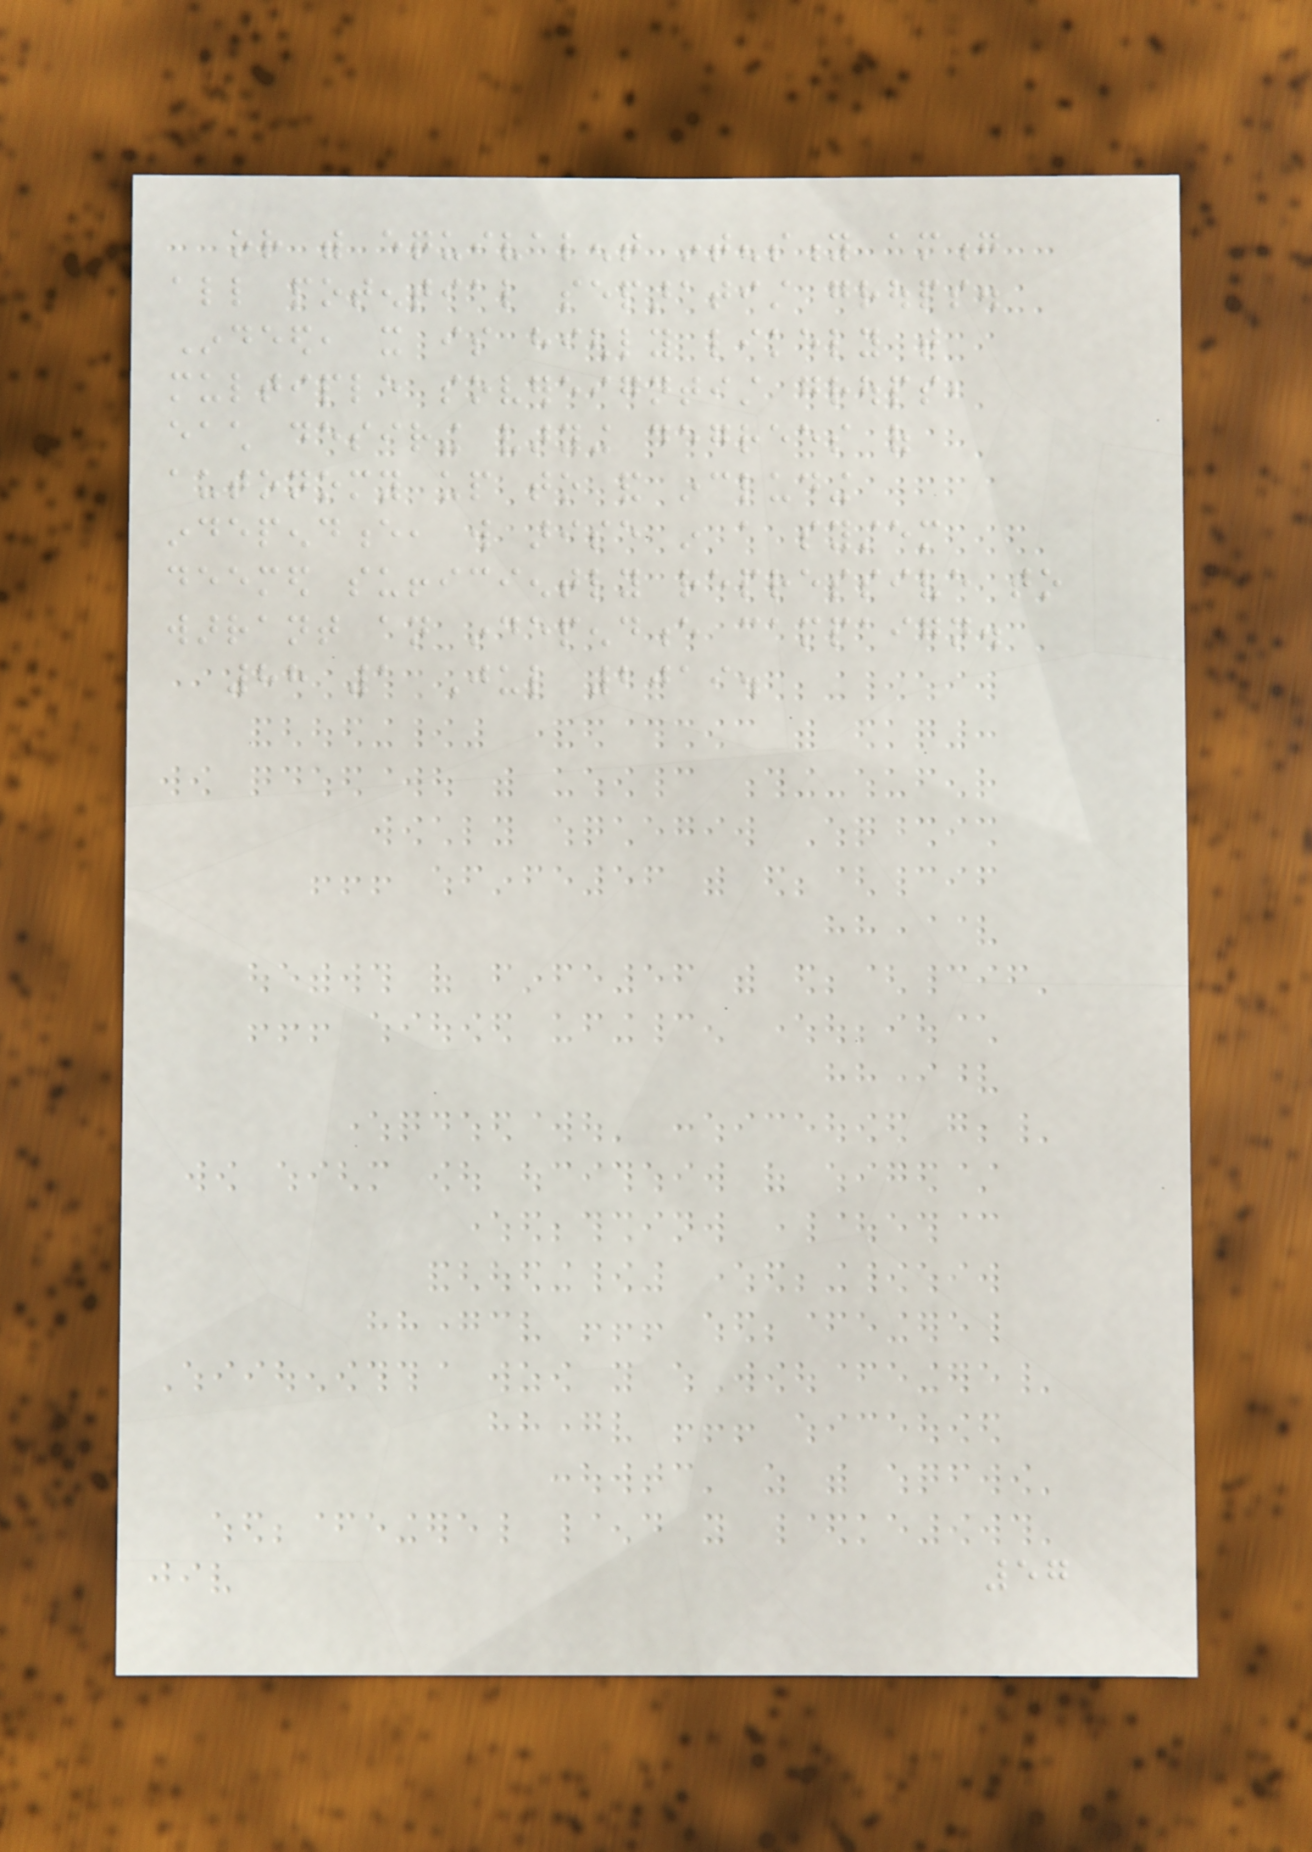or with equivalent intensity among
all potential separatist groups.
Indeed, it is highly likely that
multiple sovereigntist groups,
each desiring varying degrees of
autonomy up to and including
independence, will arise in a system
deemed sufficiently repressive to
warrant an independence campaign.
88 1 Jul 2019.
57
